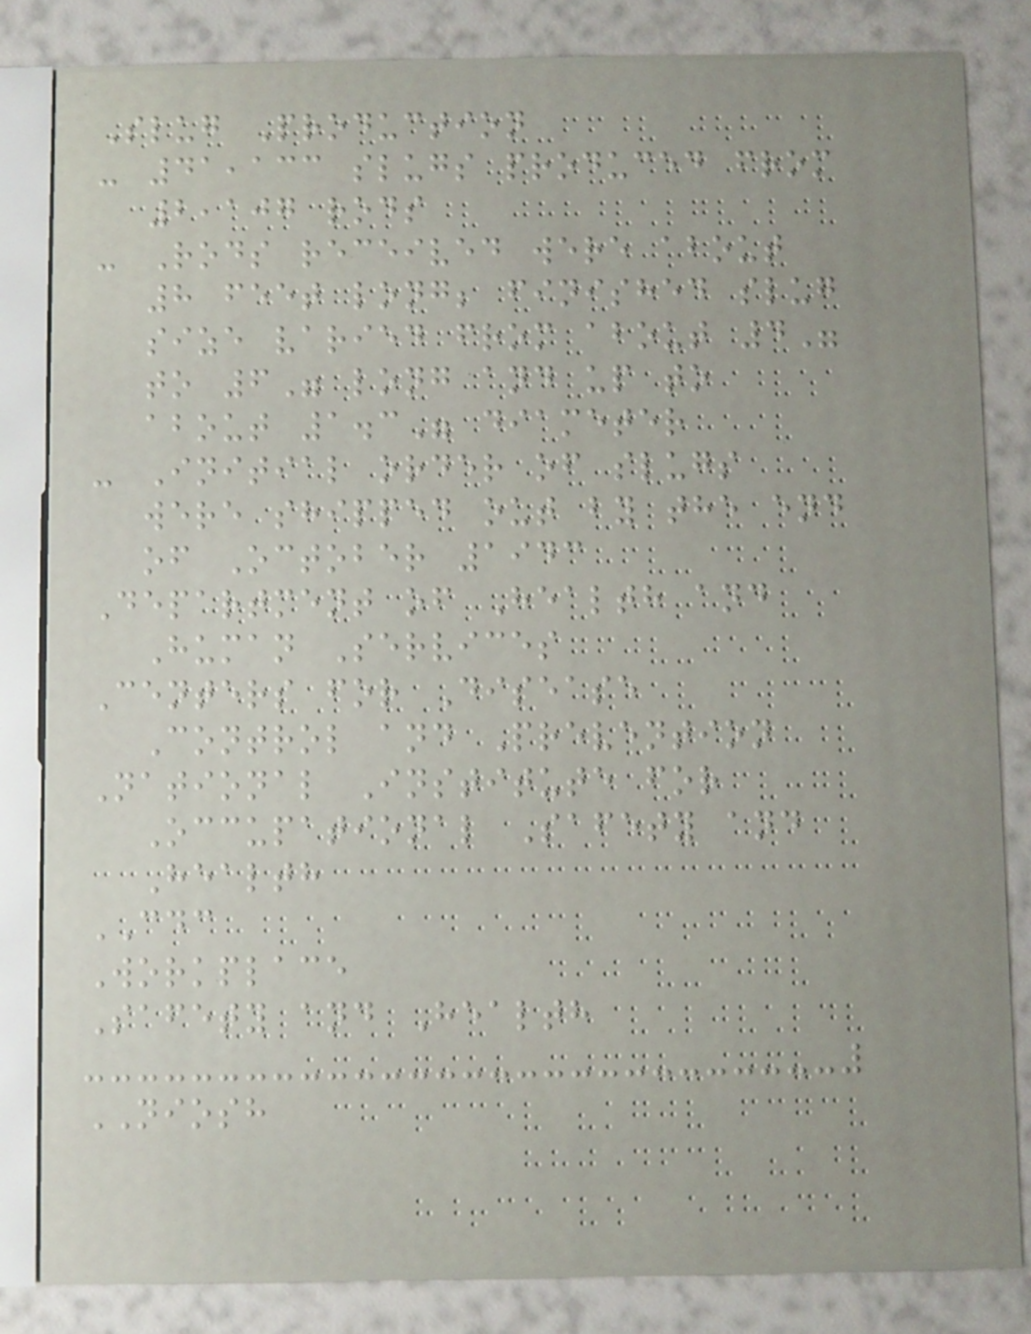Slug Production
- 41,133 slugs produced from
2,107 rods
- Rods received were about
8 feet long; finished slug
size varied from about 4"
to 6" long and up to
about 1.3" diameter
- Initial order of slugs
were shipped out by the end
of October 1943
Department of Health and
Human Services
Centers for Disease
Control and Prevention
National Institute for
Occupational Safety and
Health
CDC
Workplace
Safety and Health
NIOSH
